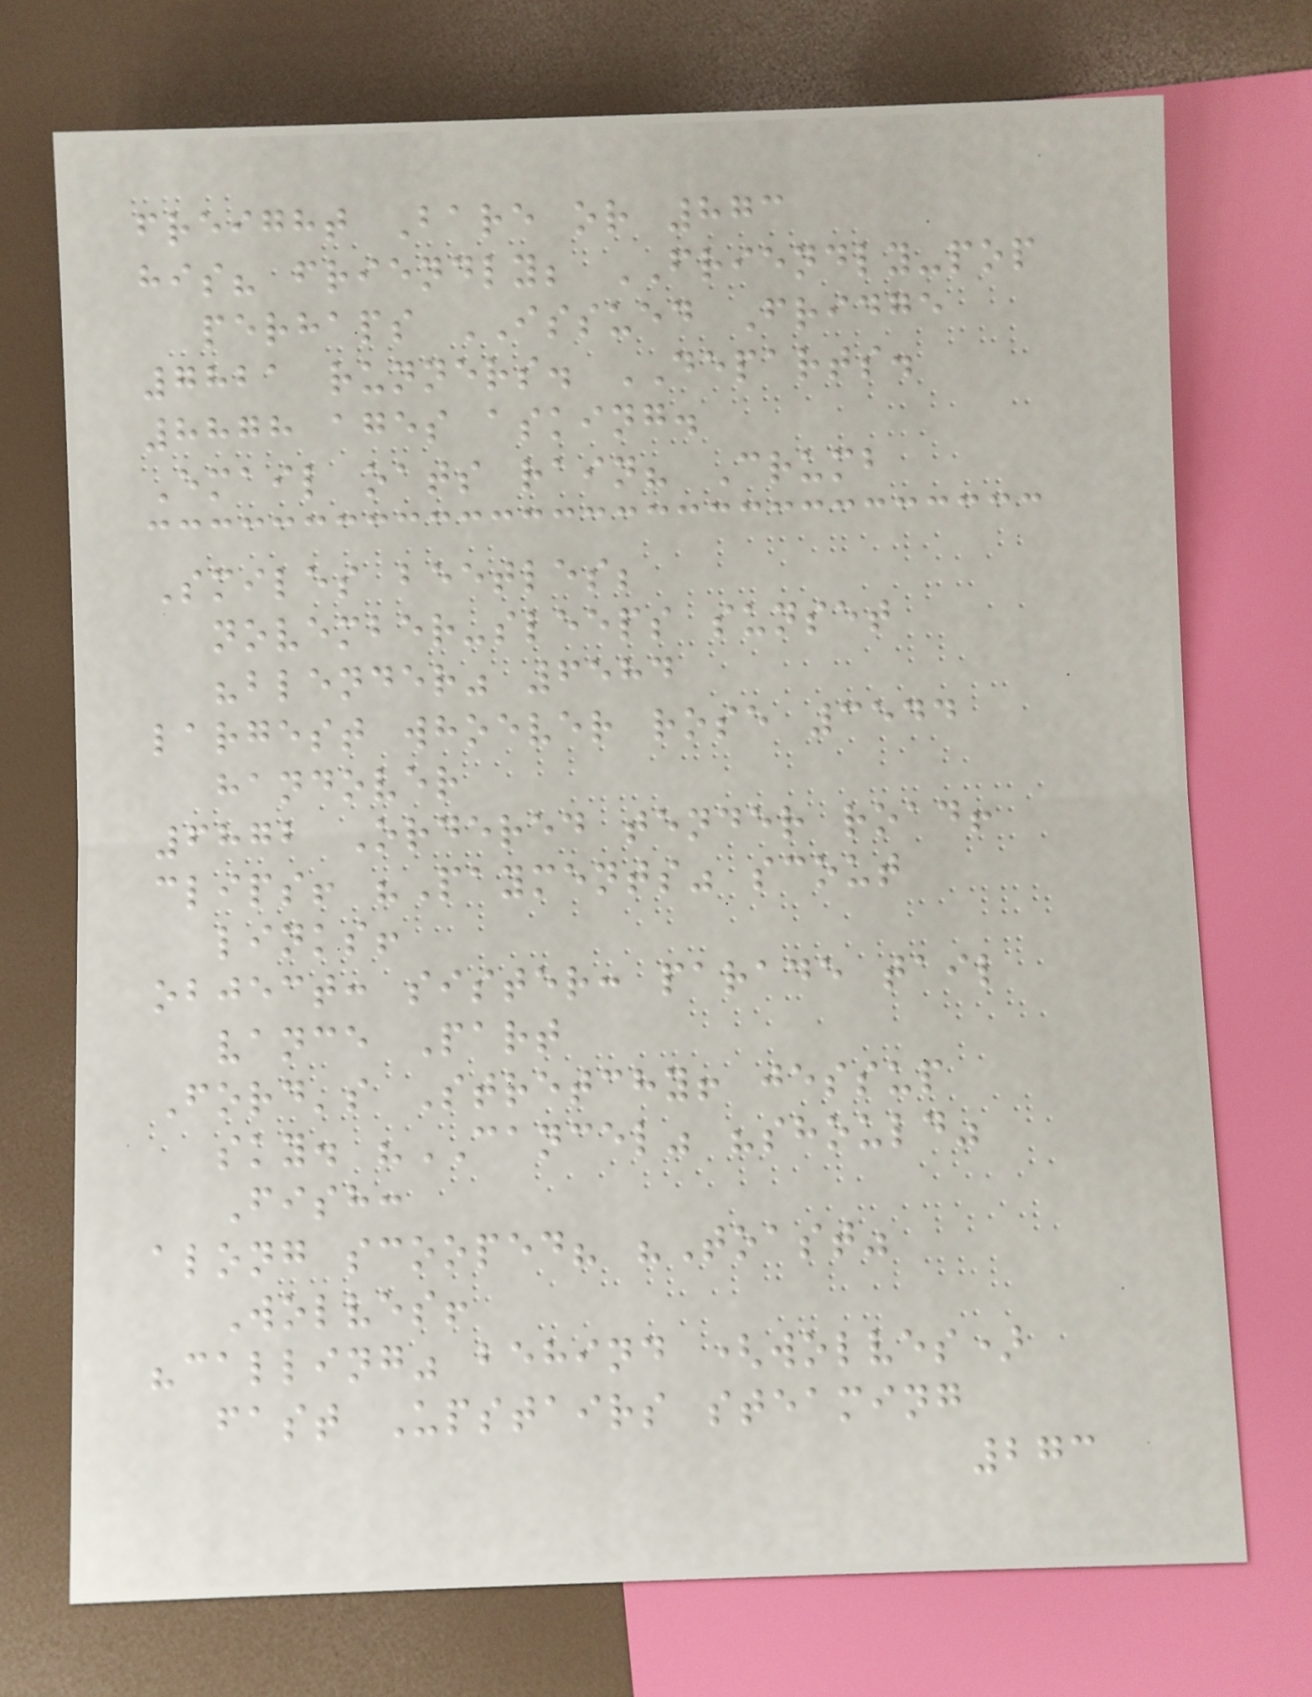freight Bare or 873
his? friendly; FRIENDLY-pop
perhaps ISSUED Fridge
7821 runners. DEPARTS.
8878 ages asking.
Email oats rain? Crumb
Smiles beetles;
november-sleeps sunset
"blender" 6584
largest whoever rose 3544
handover
6872 Ordered tender road!
clips! "Payments" scout
links!
object: sister: parade tail
vance Part
Ford's Stretchy! jessup
sky. "CANCEL" "should"
Fish:
along scooped? "Toast"
Wolves!
"calling" behind (wolves)
fast Upstairs steaming
273
